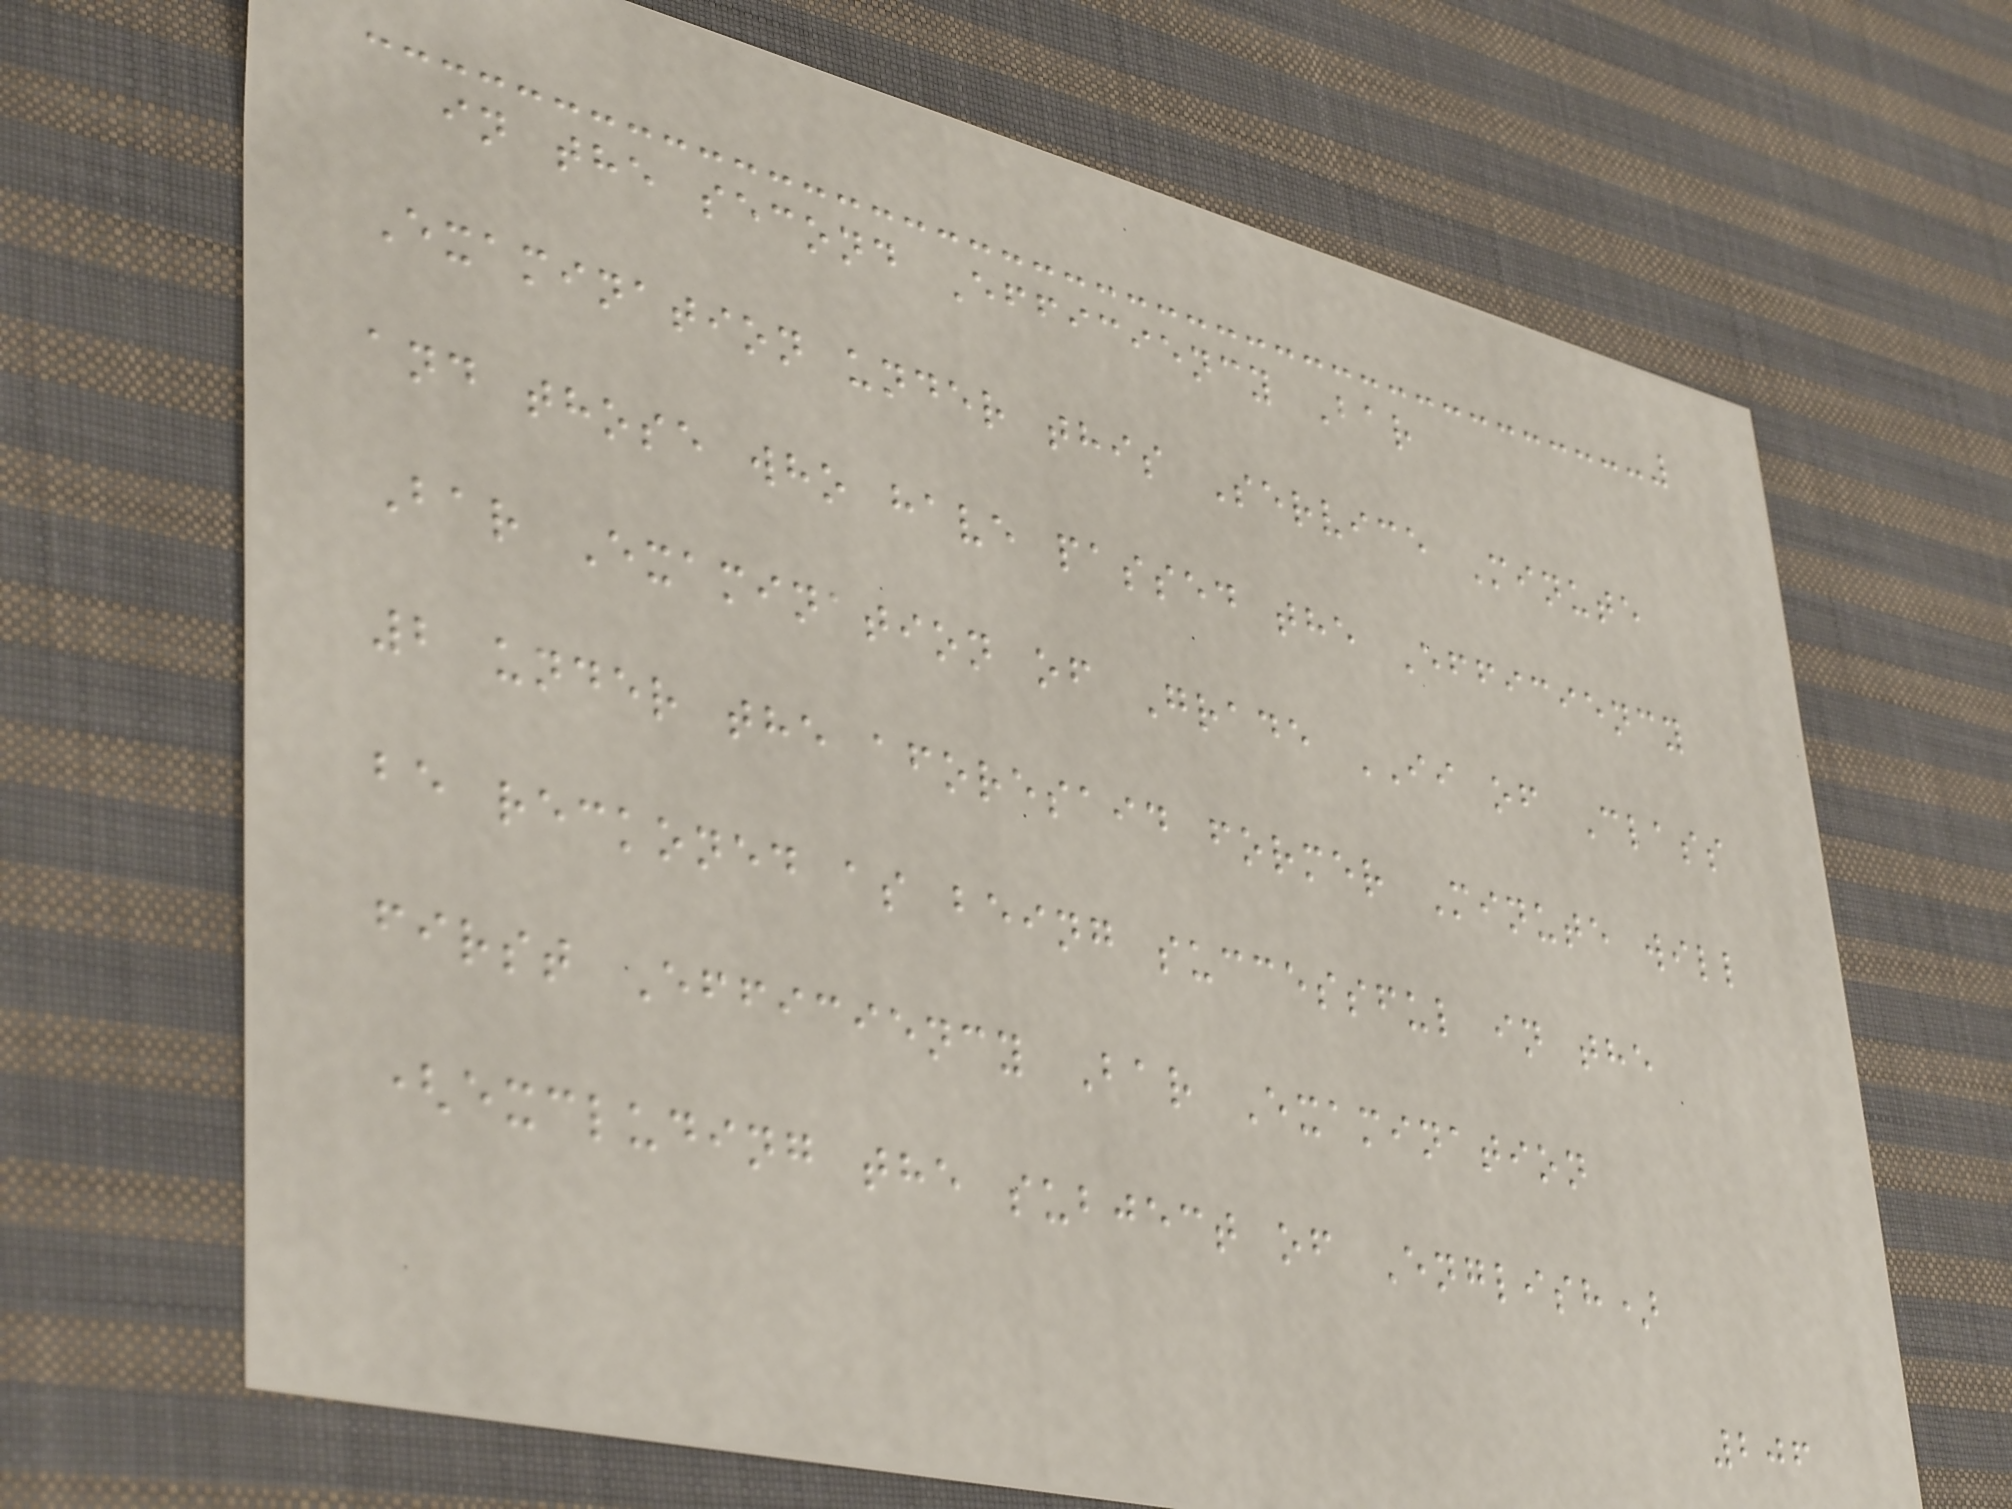in the second Efficiency Bar
Examination under this Service Minute
and those who have passed the Efficiency
Bar Examination of Grade II of Class
2 under the aforesaid former Minute will
be reckoned as being successful in the
first Efficiency Bar Examination
(excluding the subject of English)
206
